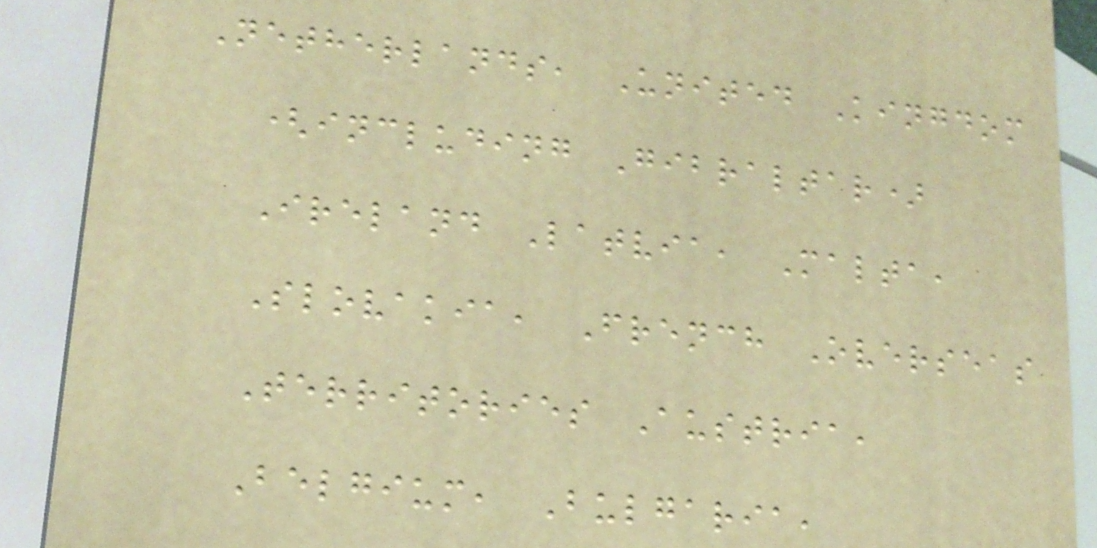Netherlands, United Kingdom
(including Gibraltar)
Ireland Latvia, Malta,
Slovakia, French Overseas
Territories Austria,
Belgium, Bulgaria,
